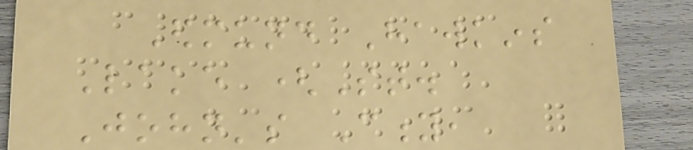Edmund Hawkins
Lake (St.
John's City,
